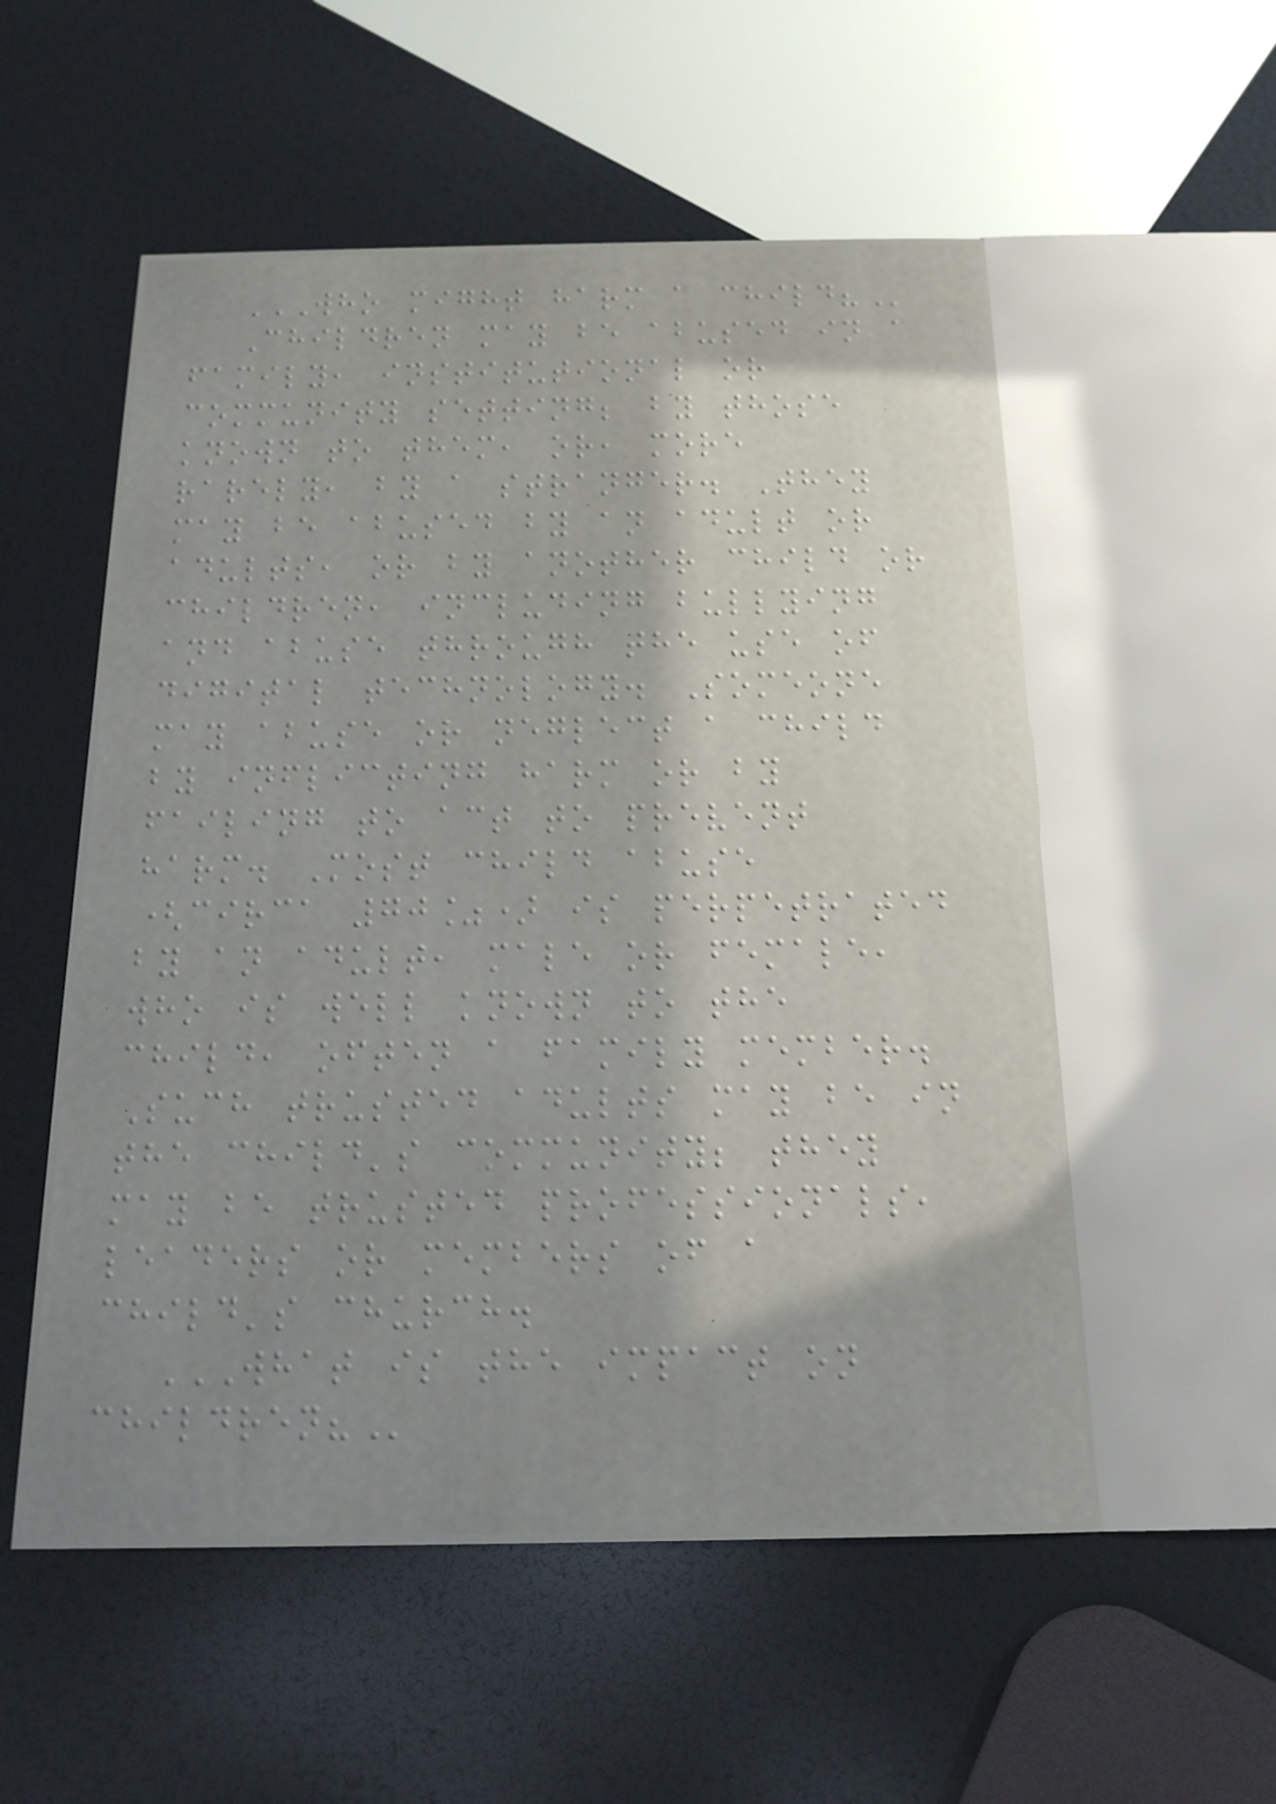WHO MIGHT HARM A CHILD?
Children may be abused in a
family, institutional or
community setting; by those
known to them, or, more
rarely, by a stranger. They
may be abused by an adult or
adults, or by another child or
children, including bullying
and abuse through the use of
digital technology. Someone
may abuse or neglect a child
by inflicting harm or by
failing to act to prevent
harm. Most child abuse
(circa 70%) is perpetrated
by an adult, male or female,
who is well known to the
child, often a family member.
Such trusted adults may be in
the child's community; they
may be trusted professionals,
leaders or members of a
child's church.
WHAT IS THE IMPACT ON
CHILDREN?
